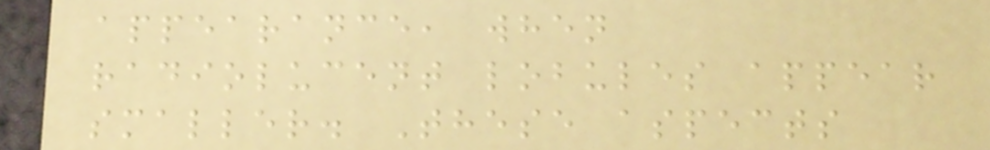appearance, when
radiolucent lobules appear
smaller. These aspects
